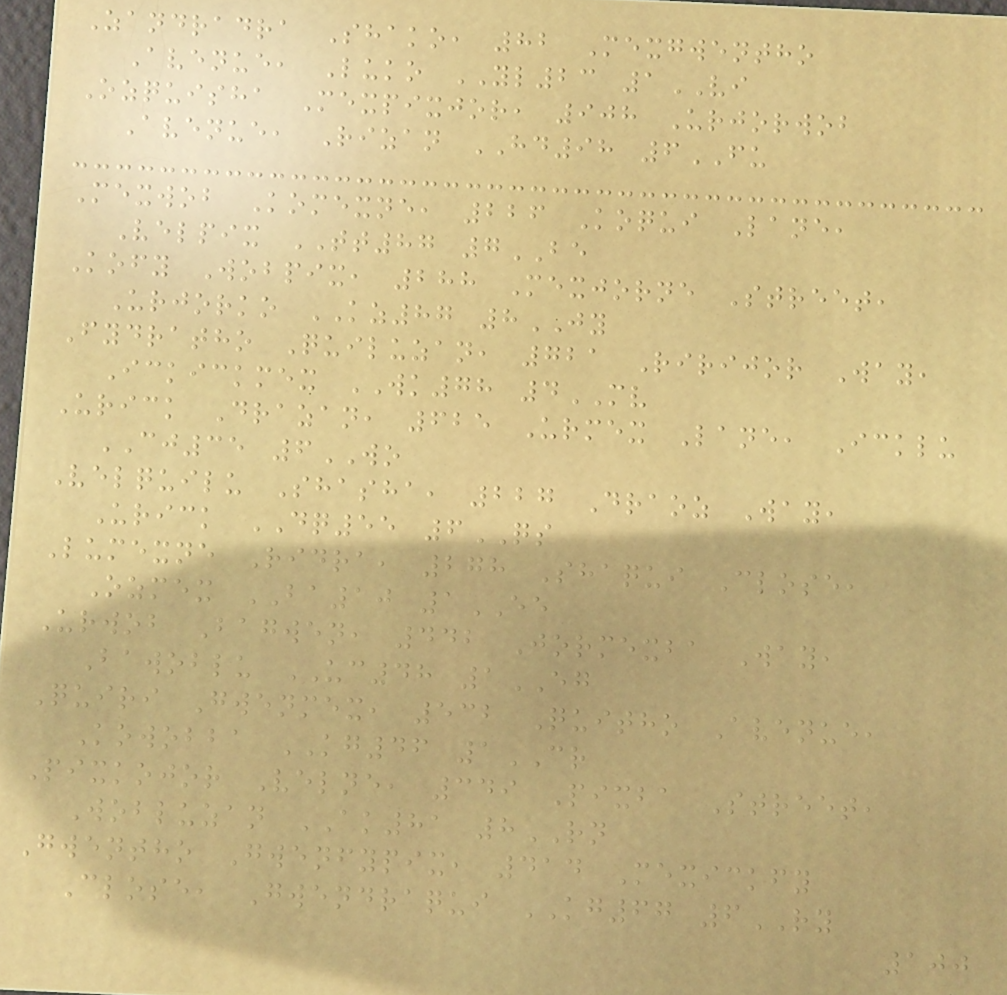Zandradra Shako, 82 Mexgwentho
Avenue, Luko YL23 1VI
Ozquisha Mexpixjor, 908 Urjorwob
Avenue, Rizan HD98 6FU
Mexwob Komexne, 226 Koqui Lane,
Velpix TT87 7BE
Kofy Wobpix, 288 Mexjorne Street,
Urjorko KZ87 8JY
Fydratho Quiluzan, 721 Ririjor Way,
Ickickmex WK78 4MV
Urick Drazan, 625 Urmex Lane, Icklu
CJ35 6WO
Velquilu Shasha, 227 Draoz Way,
Urick DQ55 6QS
Lumexne Ridra, 278 Shaqui Close,
Ozmex BA10 1EE
Urwob Bagwen, 442 Jormexba Way,
Bawoblu UC48 1EG
Quiri Gwenmex, 532 Quitho Avenue,
Kowobba KG46 1CR
Pixkojor Velne, 349 Pixba Street,
Wobluzan AK81 8RN
Gwentho Gwenfypix, 414 Mexickfy
Close, Gwendraqui KG67 6RY
100
